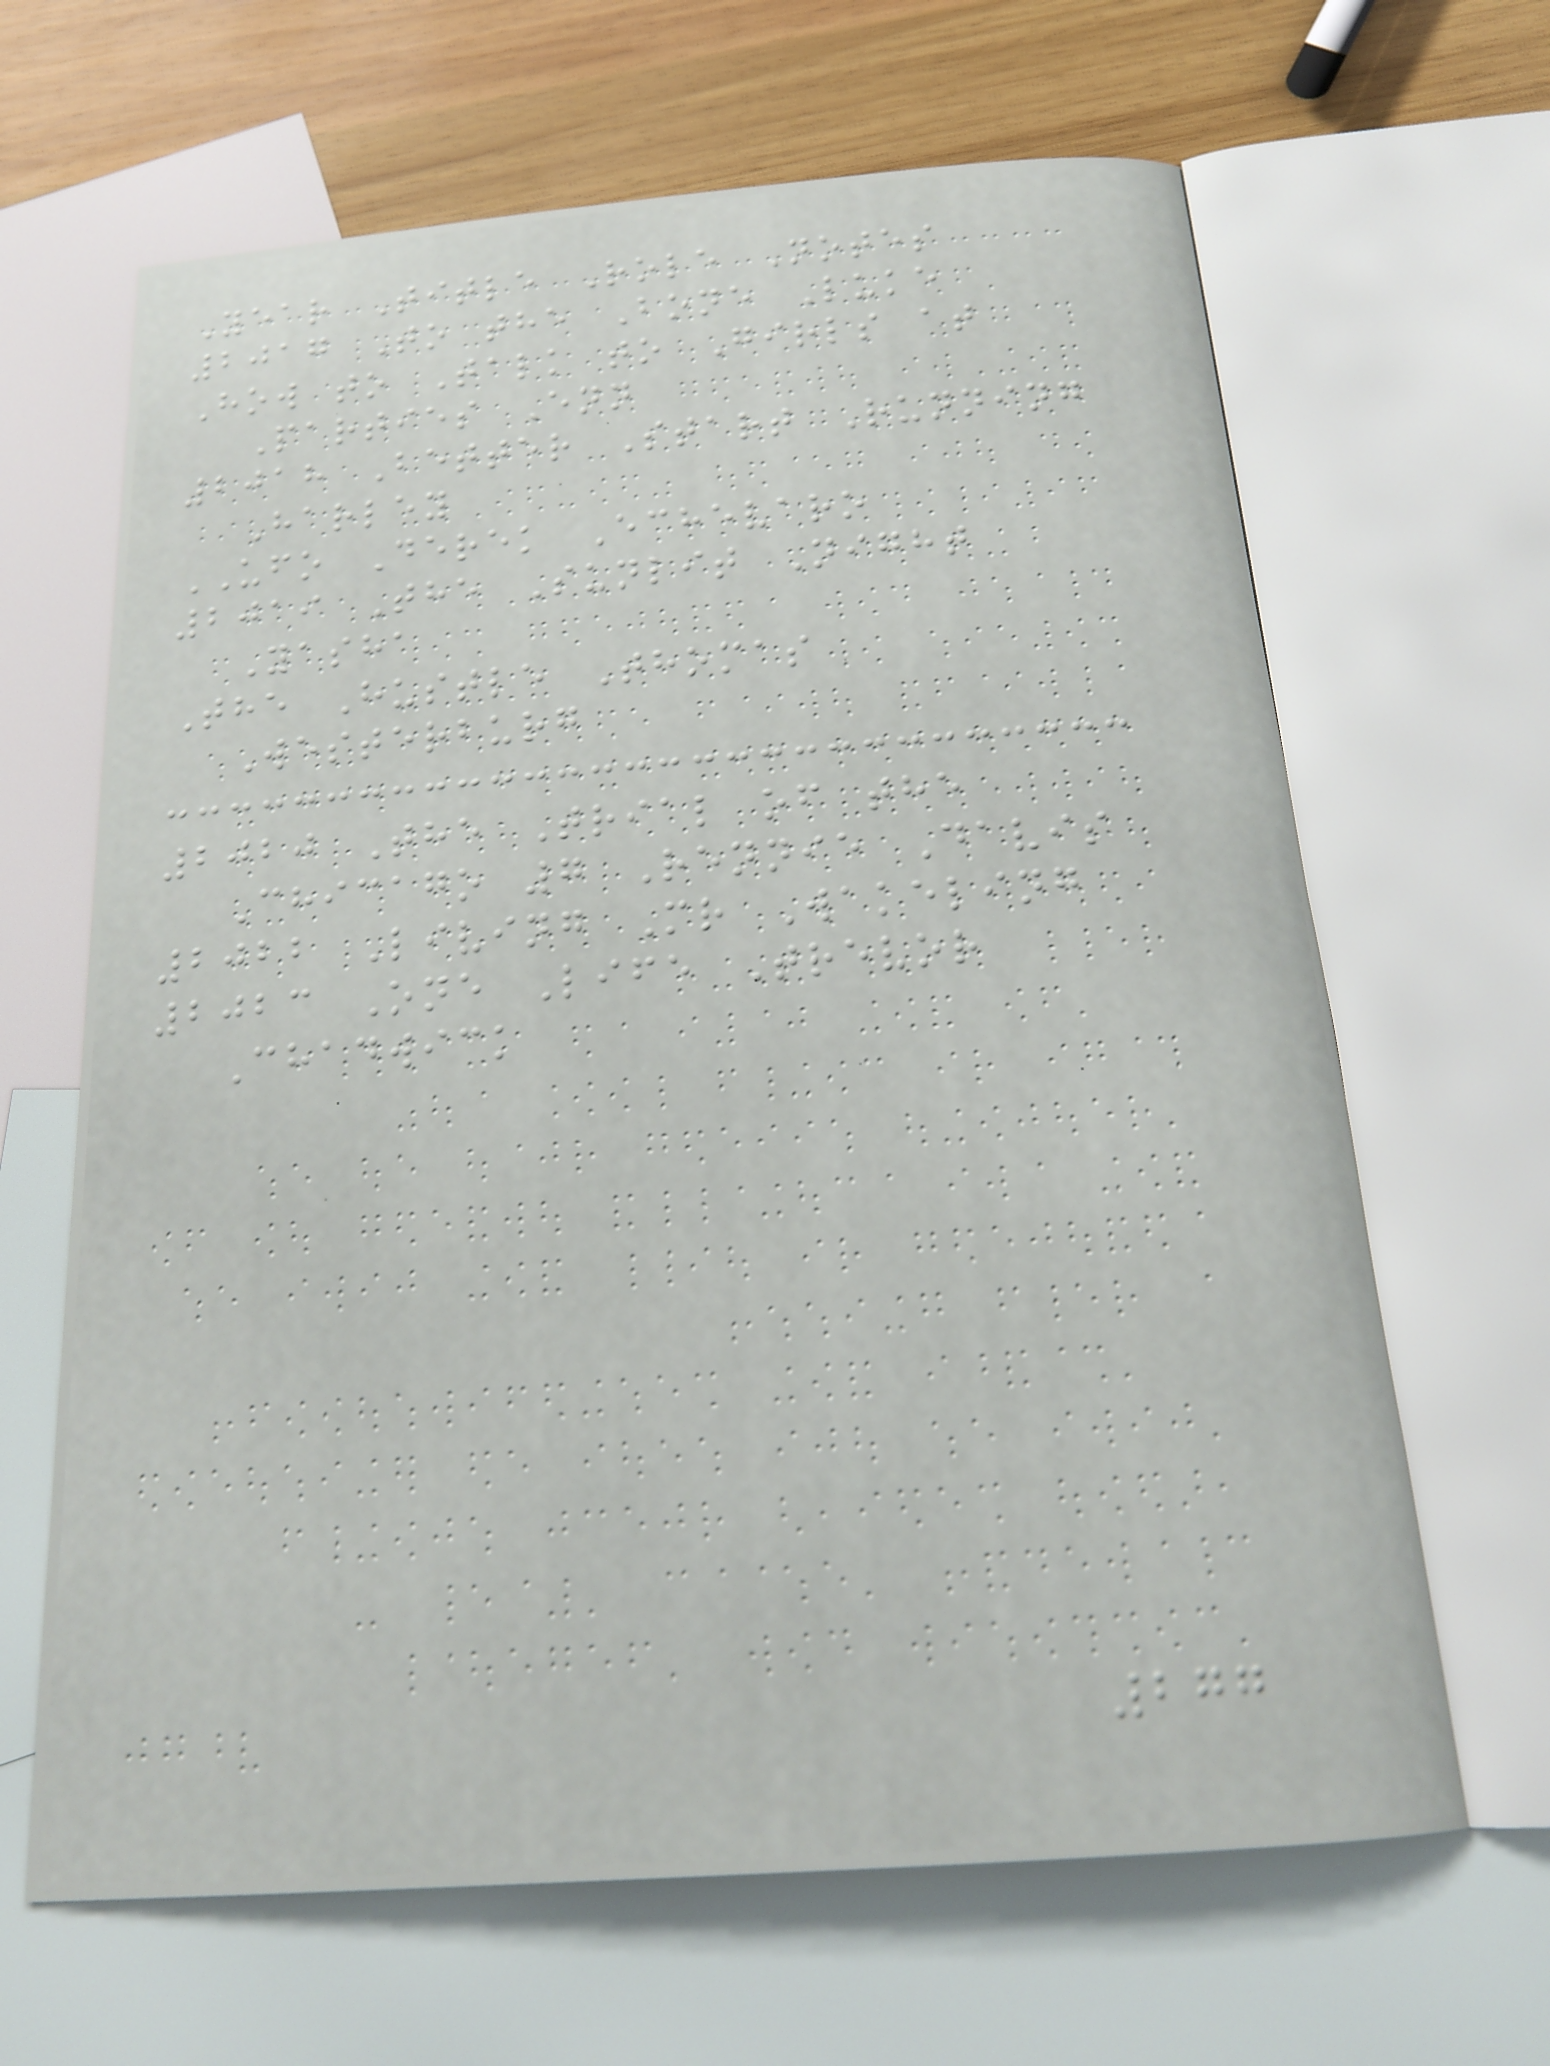Year Title Role Notes
2017 To the Bone Luke
How to Talk to Girls at
Parties Enn
2018 Better Start Running
Harley
UFO Derek Echevaro
2019 The Sunlit Night
Yasha
The Hustle Thomas
Westerburg
2020 The Trial of the
Chicago 7 Rennie Davis
2022 Living Mr Wakeling
2023 One Life Trevor
Chadwick
277
